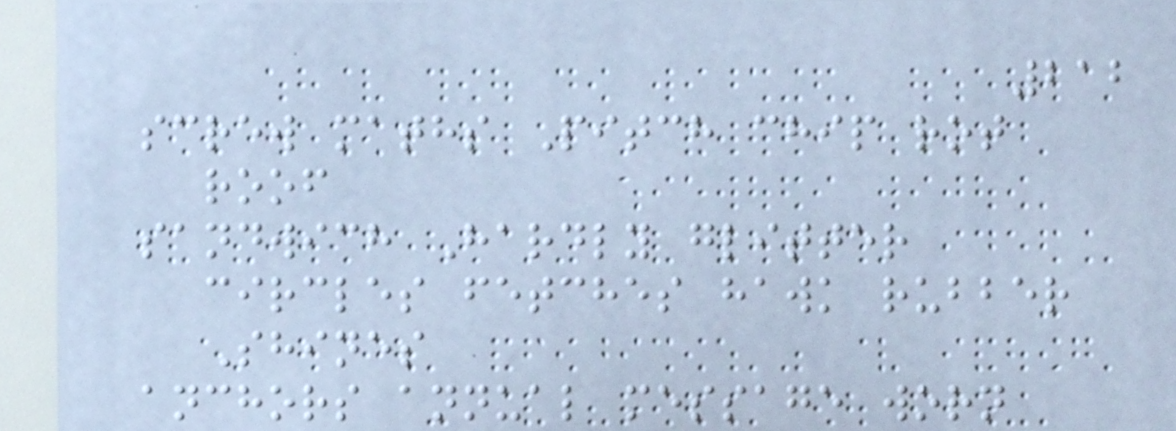212
screw maths Pitch chip rot
roof
sandwich Hardly glitter
circles fetches hawk rubber
Shines
anchors annual message worn
